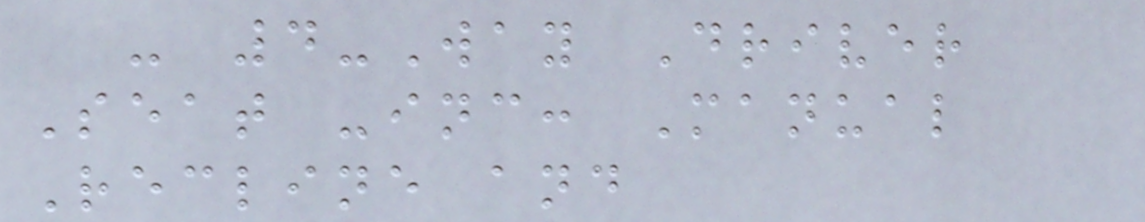- 4-Way Driver
Seat -inc: Manual
Recline and
